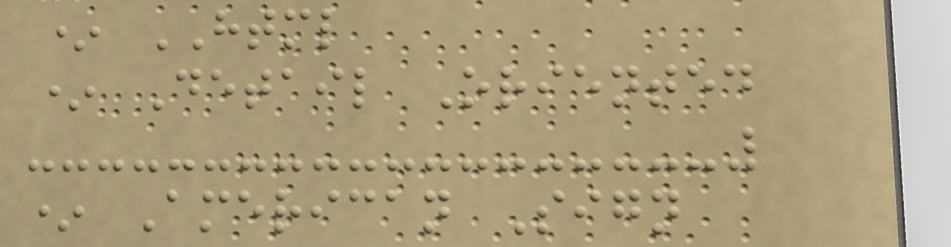* HTML
* Detail Oriented
* American Sign
